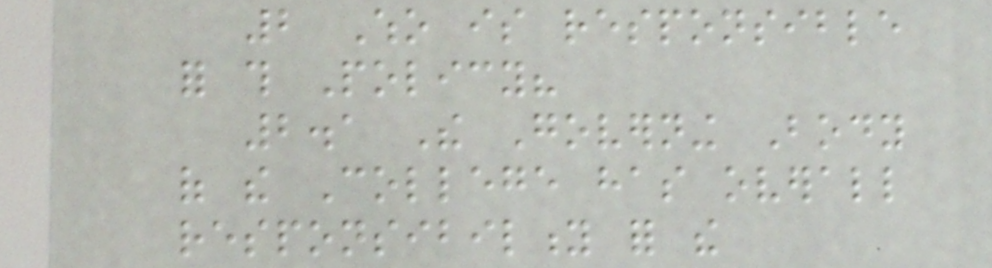2 Who is responsible
for this Policy?
2.1 The Governing Body
of the College has overall
responsibility for the
